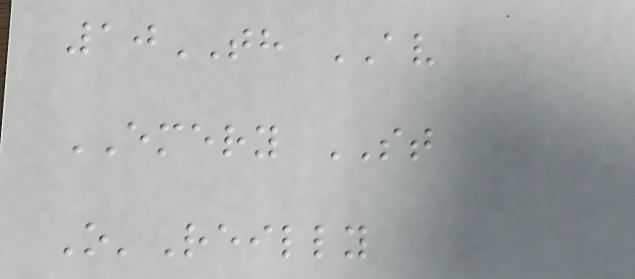10TH AV
EMERY ST
O'Reilly
